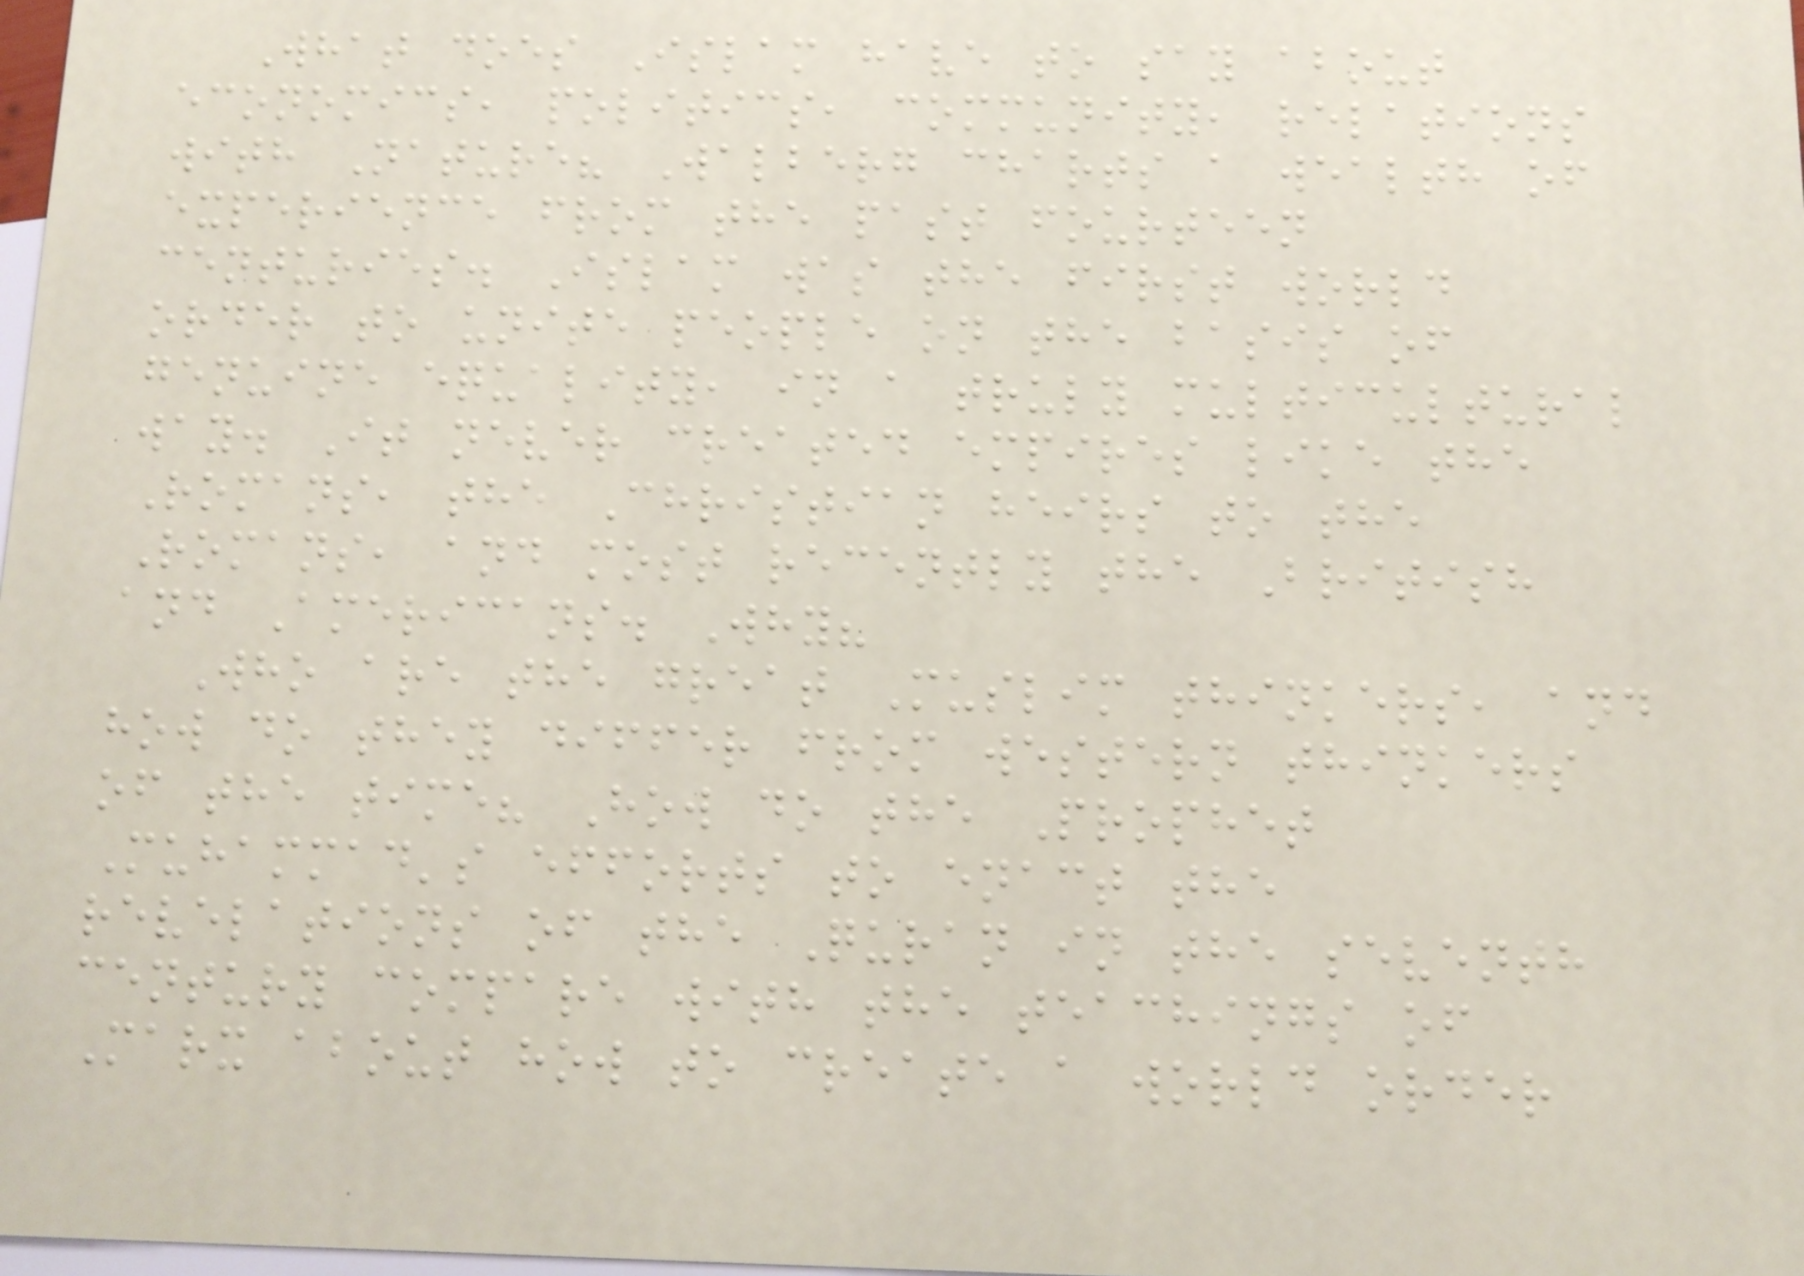What does Islam have to say about
economics, politics, community, relations
with Nature? Walberg charts a wealth of
experience from the past fourteen
centuries. Islam was the first world
order to unite people on the basis of
genuine equality, in a truly multicultural
way. It never created empires like the
Romans, the Christian heirs to the
Romans, and most recently the British
and Americans. Why?
Who are the great Muslim thinkers, and
how do they differ from western thinkers
of the time? How do the Prophet
Muhammad's efforts to enact the
revelations of the Quran in the seventh
century compare with the teachings of
Marx about how to create a world order
